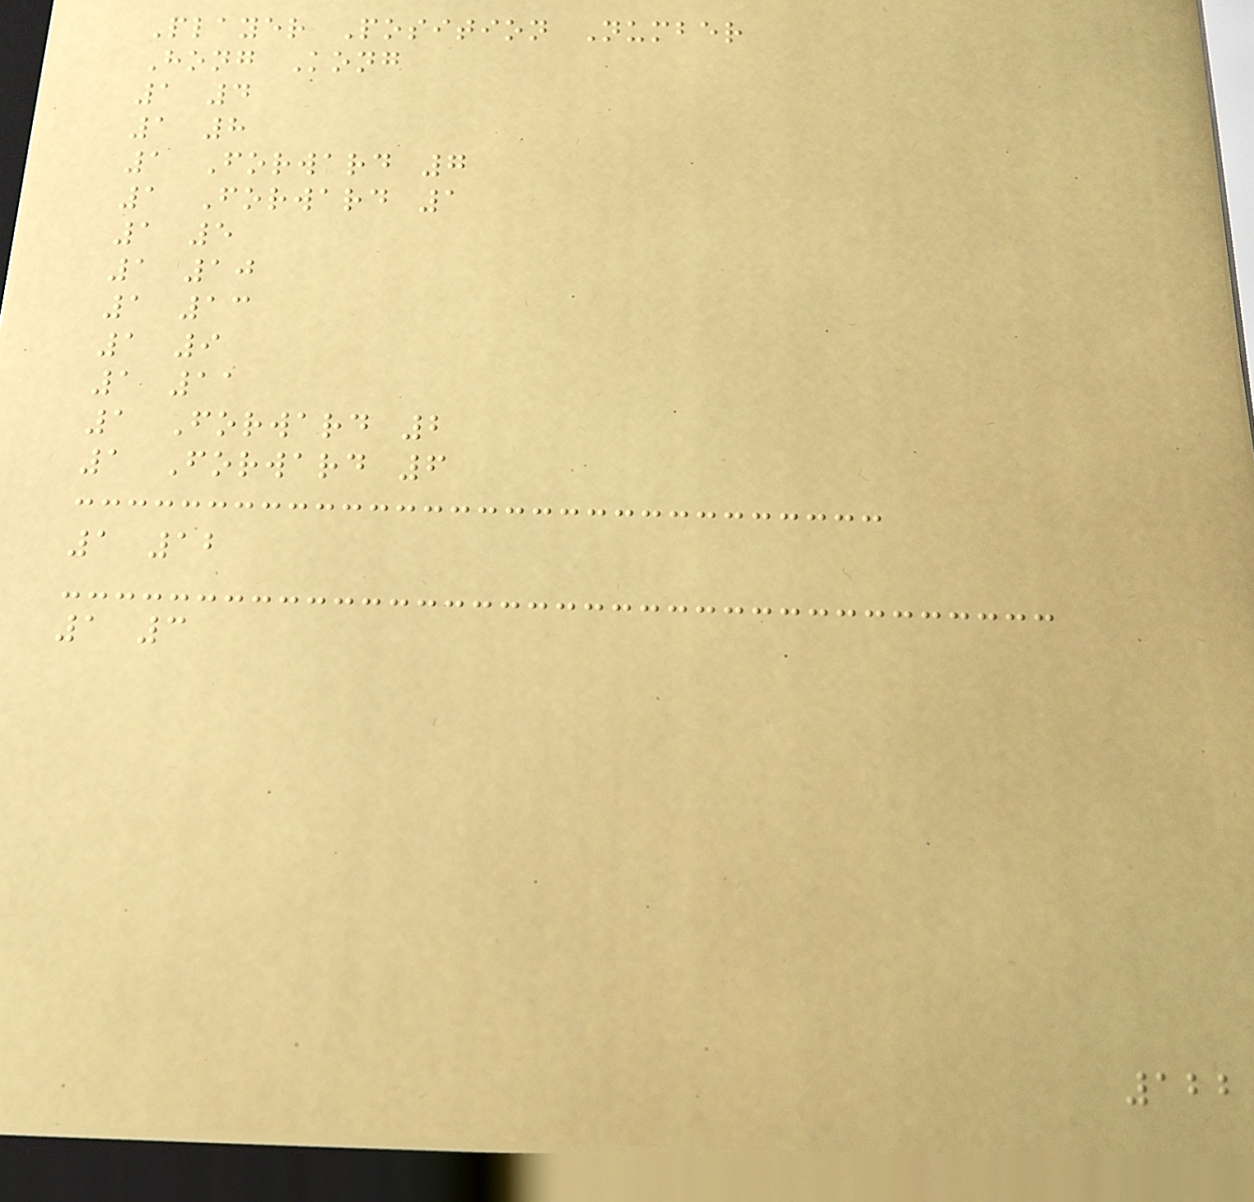Player Position Number
Hong Kong
1 4
1 8
1 Forward 7
1 Forward 1
1 5
1 10
1 13
1 9
1 11
1 Forward 2
1 Forward 6
1 12
1 3
122
